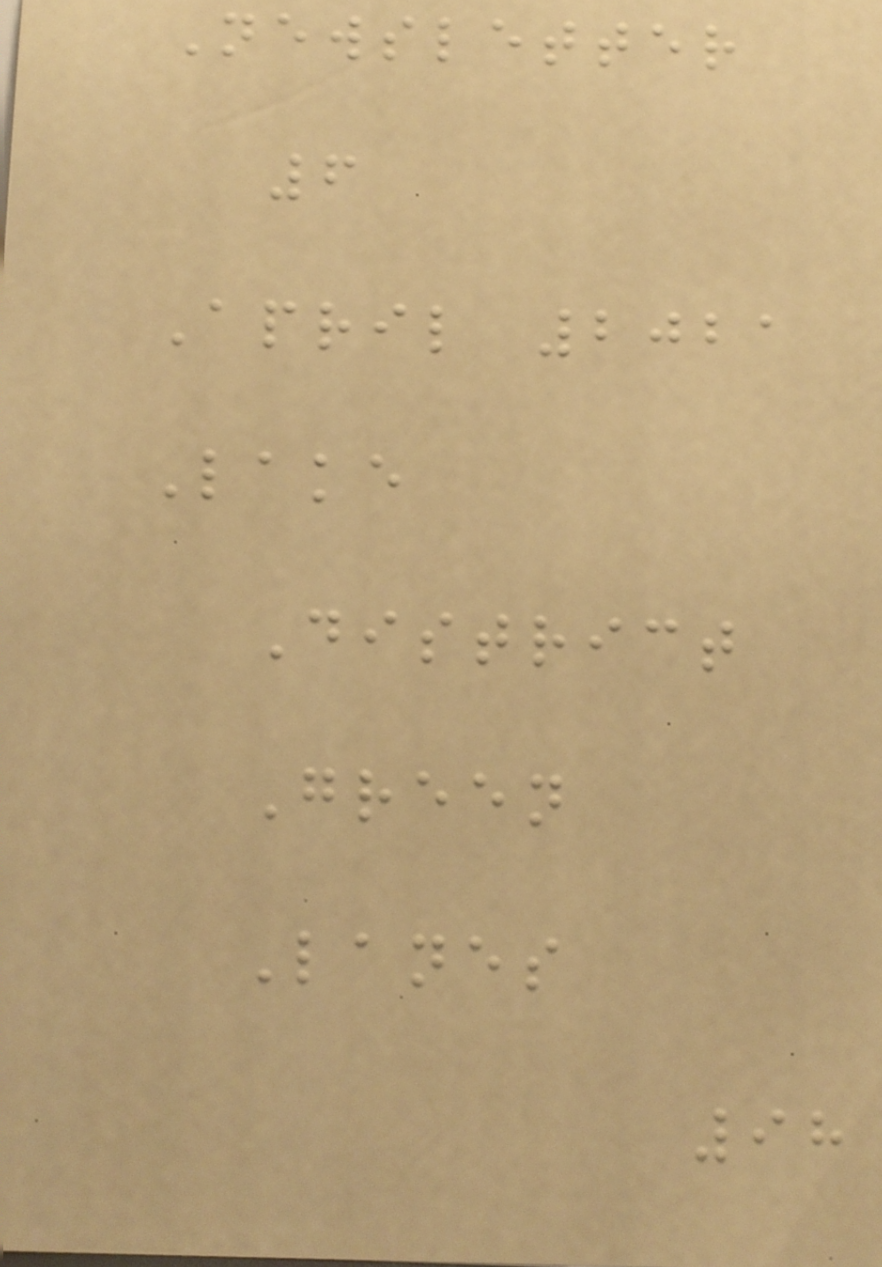Newsletter
6
April 2021
Lake
District
Green
Lanes
98
